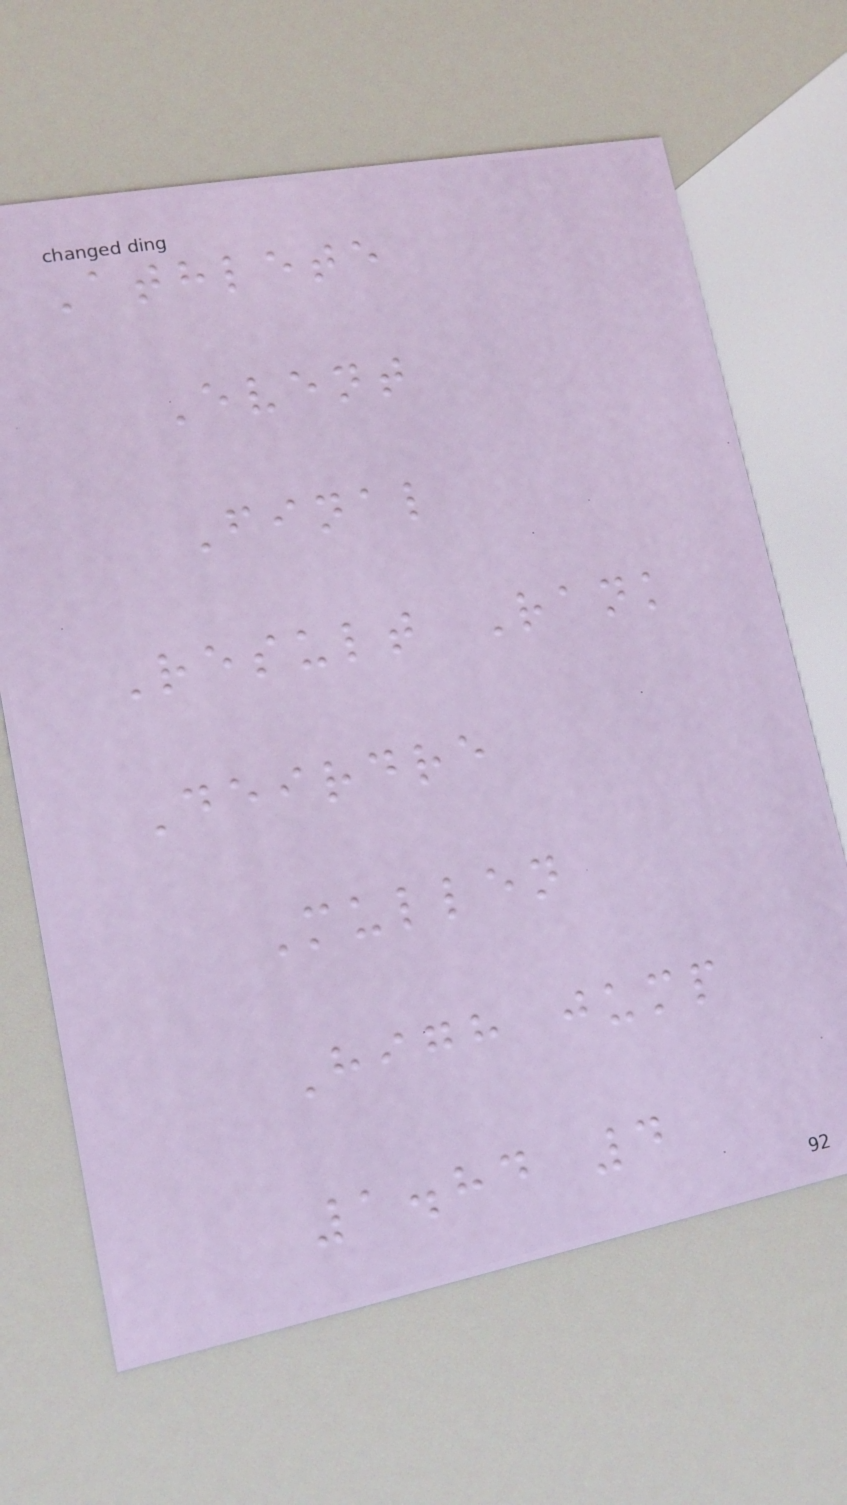Athlete
Event
Final
Result Rank
Deirdre
Mullen
High jump
1.84 4
